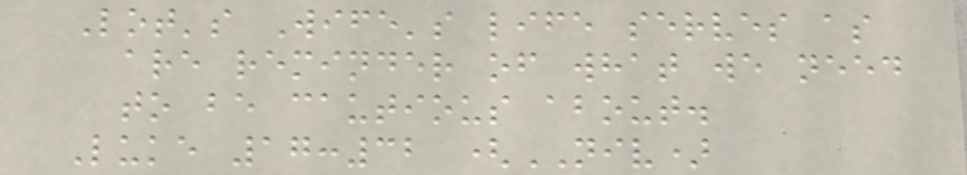Lot's Wife's life serves as
are reminder of what we need
to be cautious about.
Luke 17:32 (NIV)
